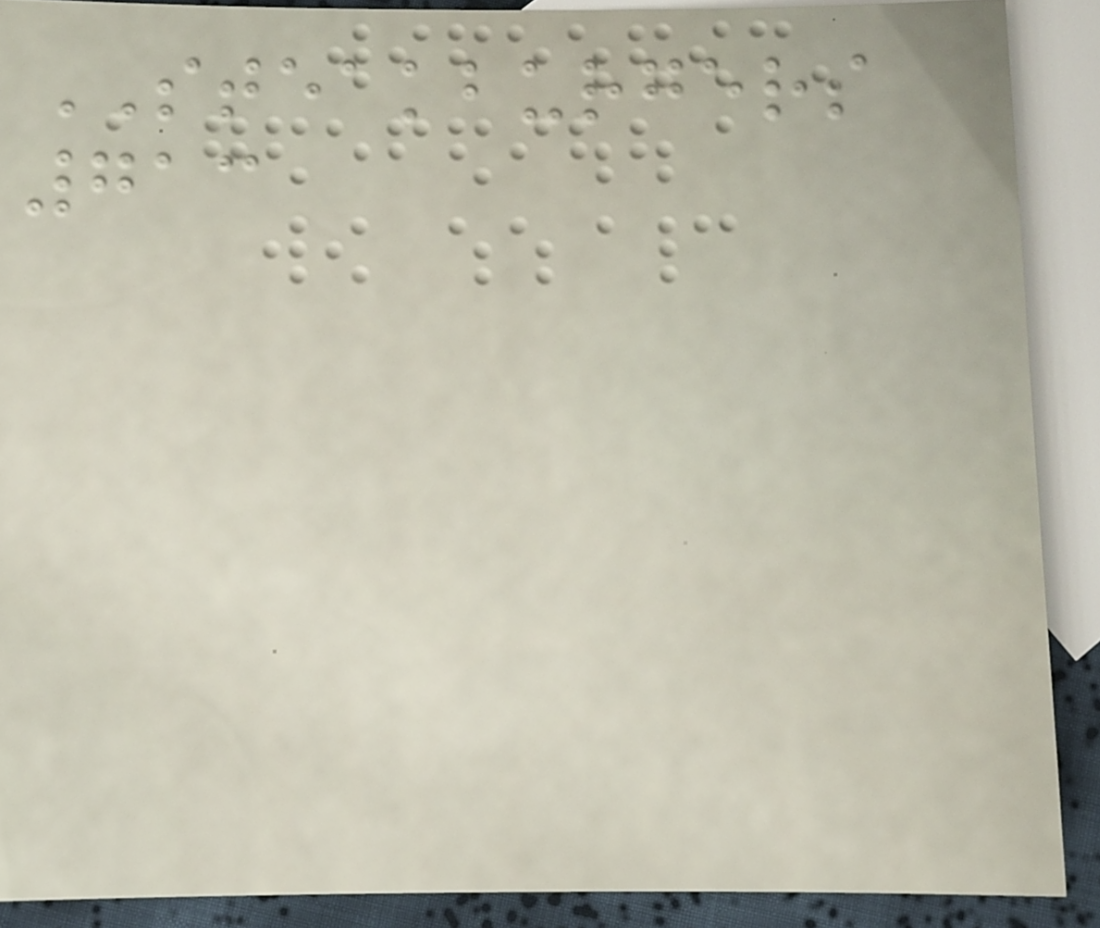STEAKBURGERS
713
